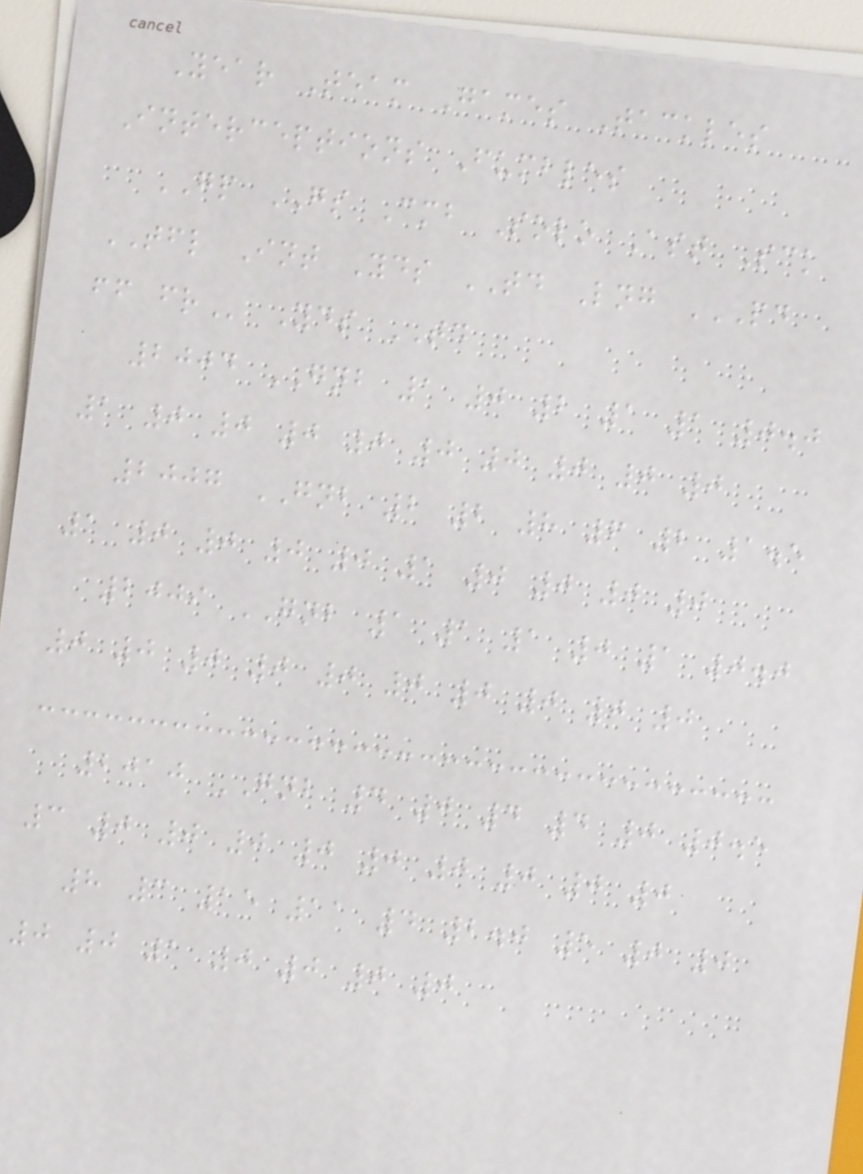Year Team Games Tackles
Interceptions Fumbles
GP GS Cmb Solo Ast Sck
TFL Int Yds TD Lng PD
FF FR Yds TD
2004 GNB 1 0 2 1 1 0.0
1 0 0 0 0 0 0 0 0 0
2007 GNB 2 2 8 6 2 1.5
1 0 0 0 0 1 0 0 0 0
2009 GNB 1 1 1 0 1 0.0
0 0 0 0 0 0 0 0 0 0
2010 GNB 4 0 4 4 0 0.5
3 0 0 0 0 0 0 0 0 0
8 3 15 11 4 2.0 5 0 0
0 0 1 0 0 0 0
